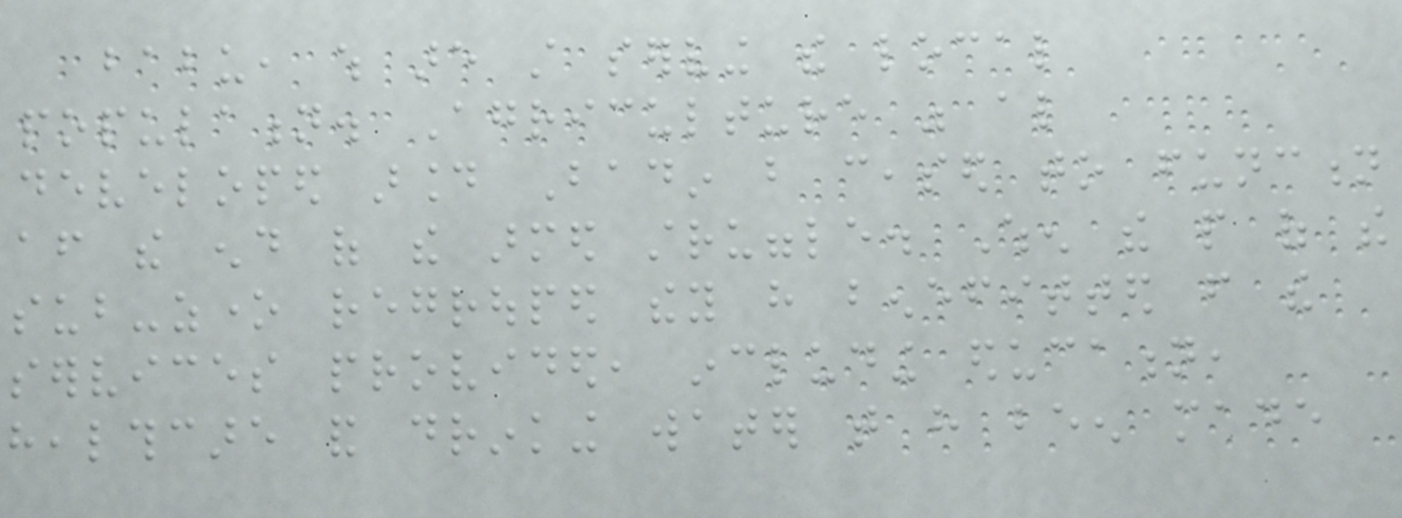babu, which are still serving the local
population. Agriculture was also
developed around Badin but ceased to function
after the end of the armed struggle. When the people of the
sub-zone regrouped they have benefitted from the
services provided, including education,
healthcare and drinking water that have been made
